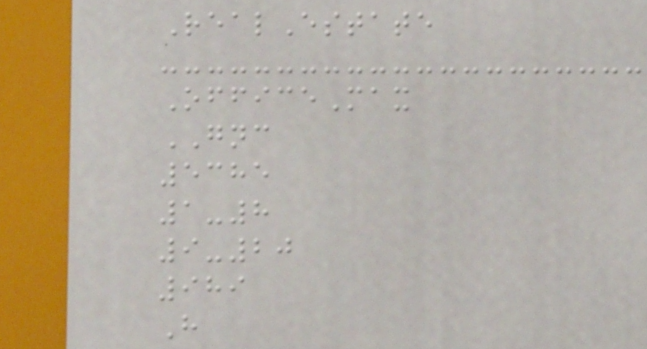RealEstate
OfficeMax
GNC
5385
1-8
9-20
989
H
